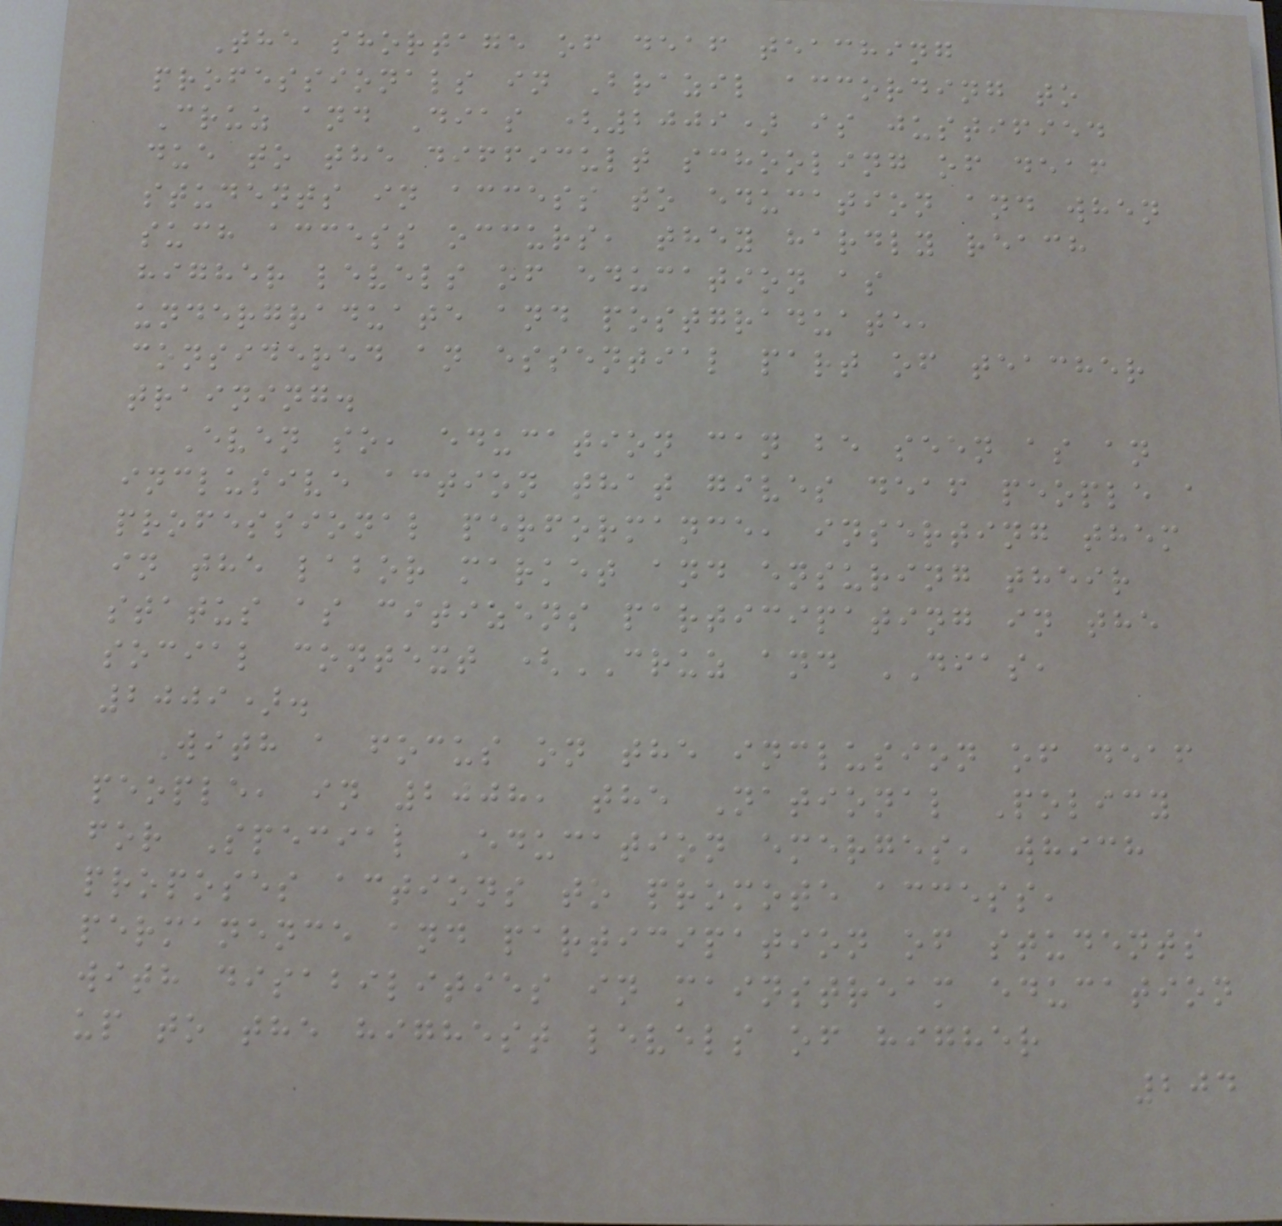The shortage of deaf teaching
professionals in Brazil according to
Cruz and Dias (2009) is justified
due to the difficult schooling of deaf
students in access to education and when
such access occurs, they hardly reach
higher levels of education as
undergraduate and postgraduate,
considered an essential part of teacher
training.
Even so, education can be seen as an
inclusive action that gives deaf people a
professional performance, inserting them
in the labor market and ensuring their
status as citizens participating in the
social context (CRUZ and DIAS,
2009).
With a focus on the inclusion of deaf
people, in 2008, the National Policy
for Special Education emerges, which
proposes actions to promote access,
permanence and participation of students
with disabilities in mainstream education
up to the highest levels of higher
204
